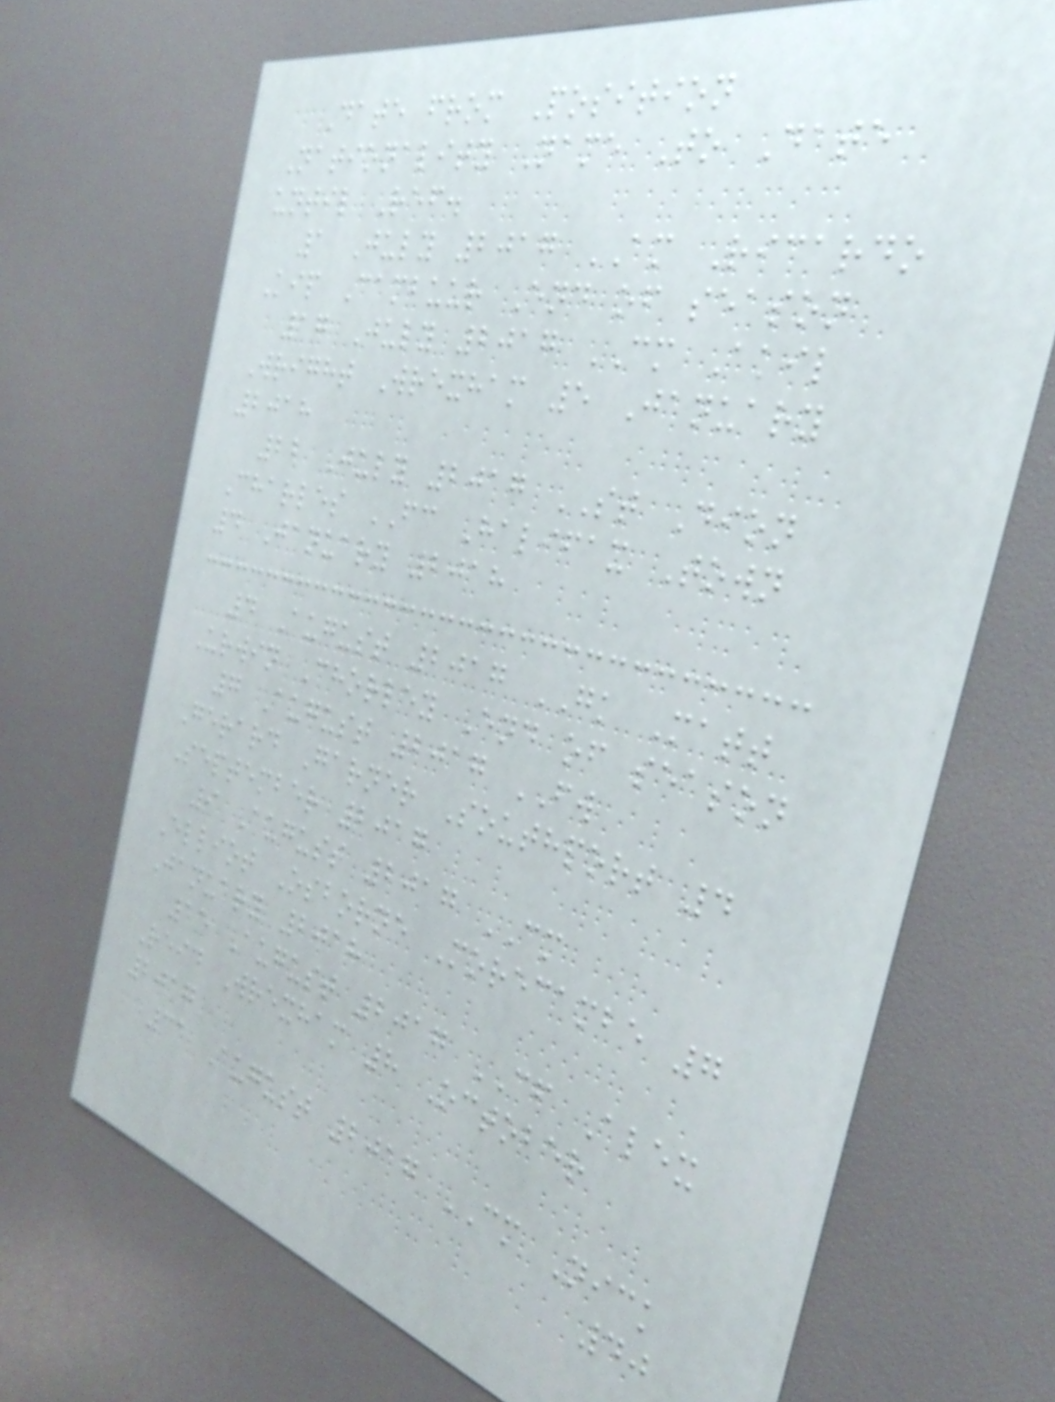Date from Position
Nationality Name To Date
until Ref.
1 July 2017 AM Ricardo
Kip Cambuur End of season
17 July 2017 CM Akil
Wright Wrexham 5 January
2018
22 July 2017 ST Dion
Charles FC Halifax Town
4 January 2018
4 August 2017 GK Matt
Urwin Chorley End of season
7 August 2017 FW
Gerard Garner Southport 4
September 2017
9 August 2017 CM
Elliot Osborne Morecambe 7
January 2018
15 August 2017 CF Alex
Reid Wrexham 8 October
2017
31 August 2017 CM Nick
40
